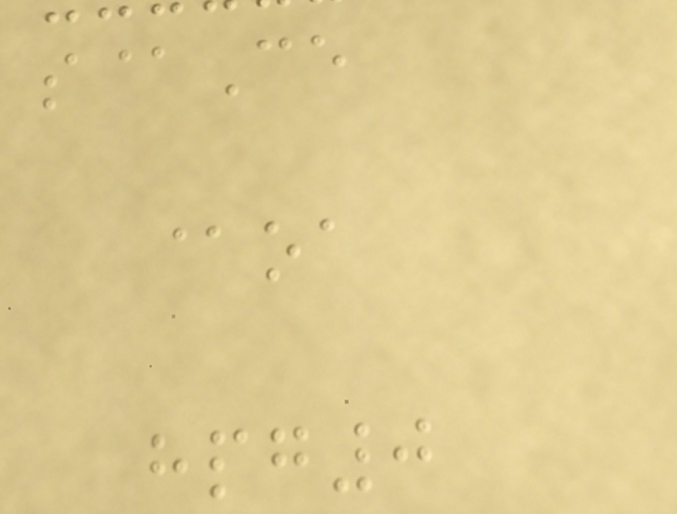s@Ce
@oa
hpg0
